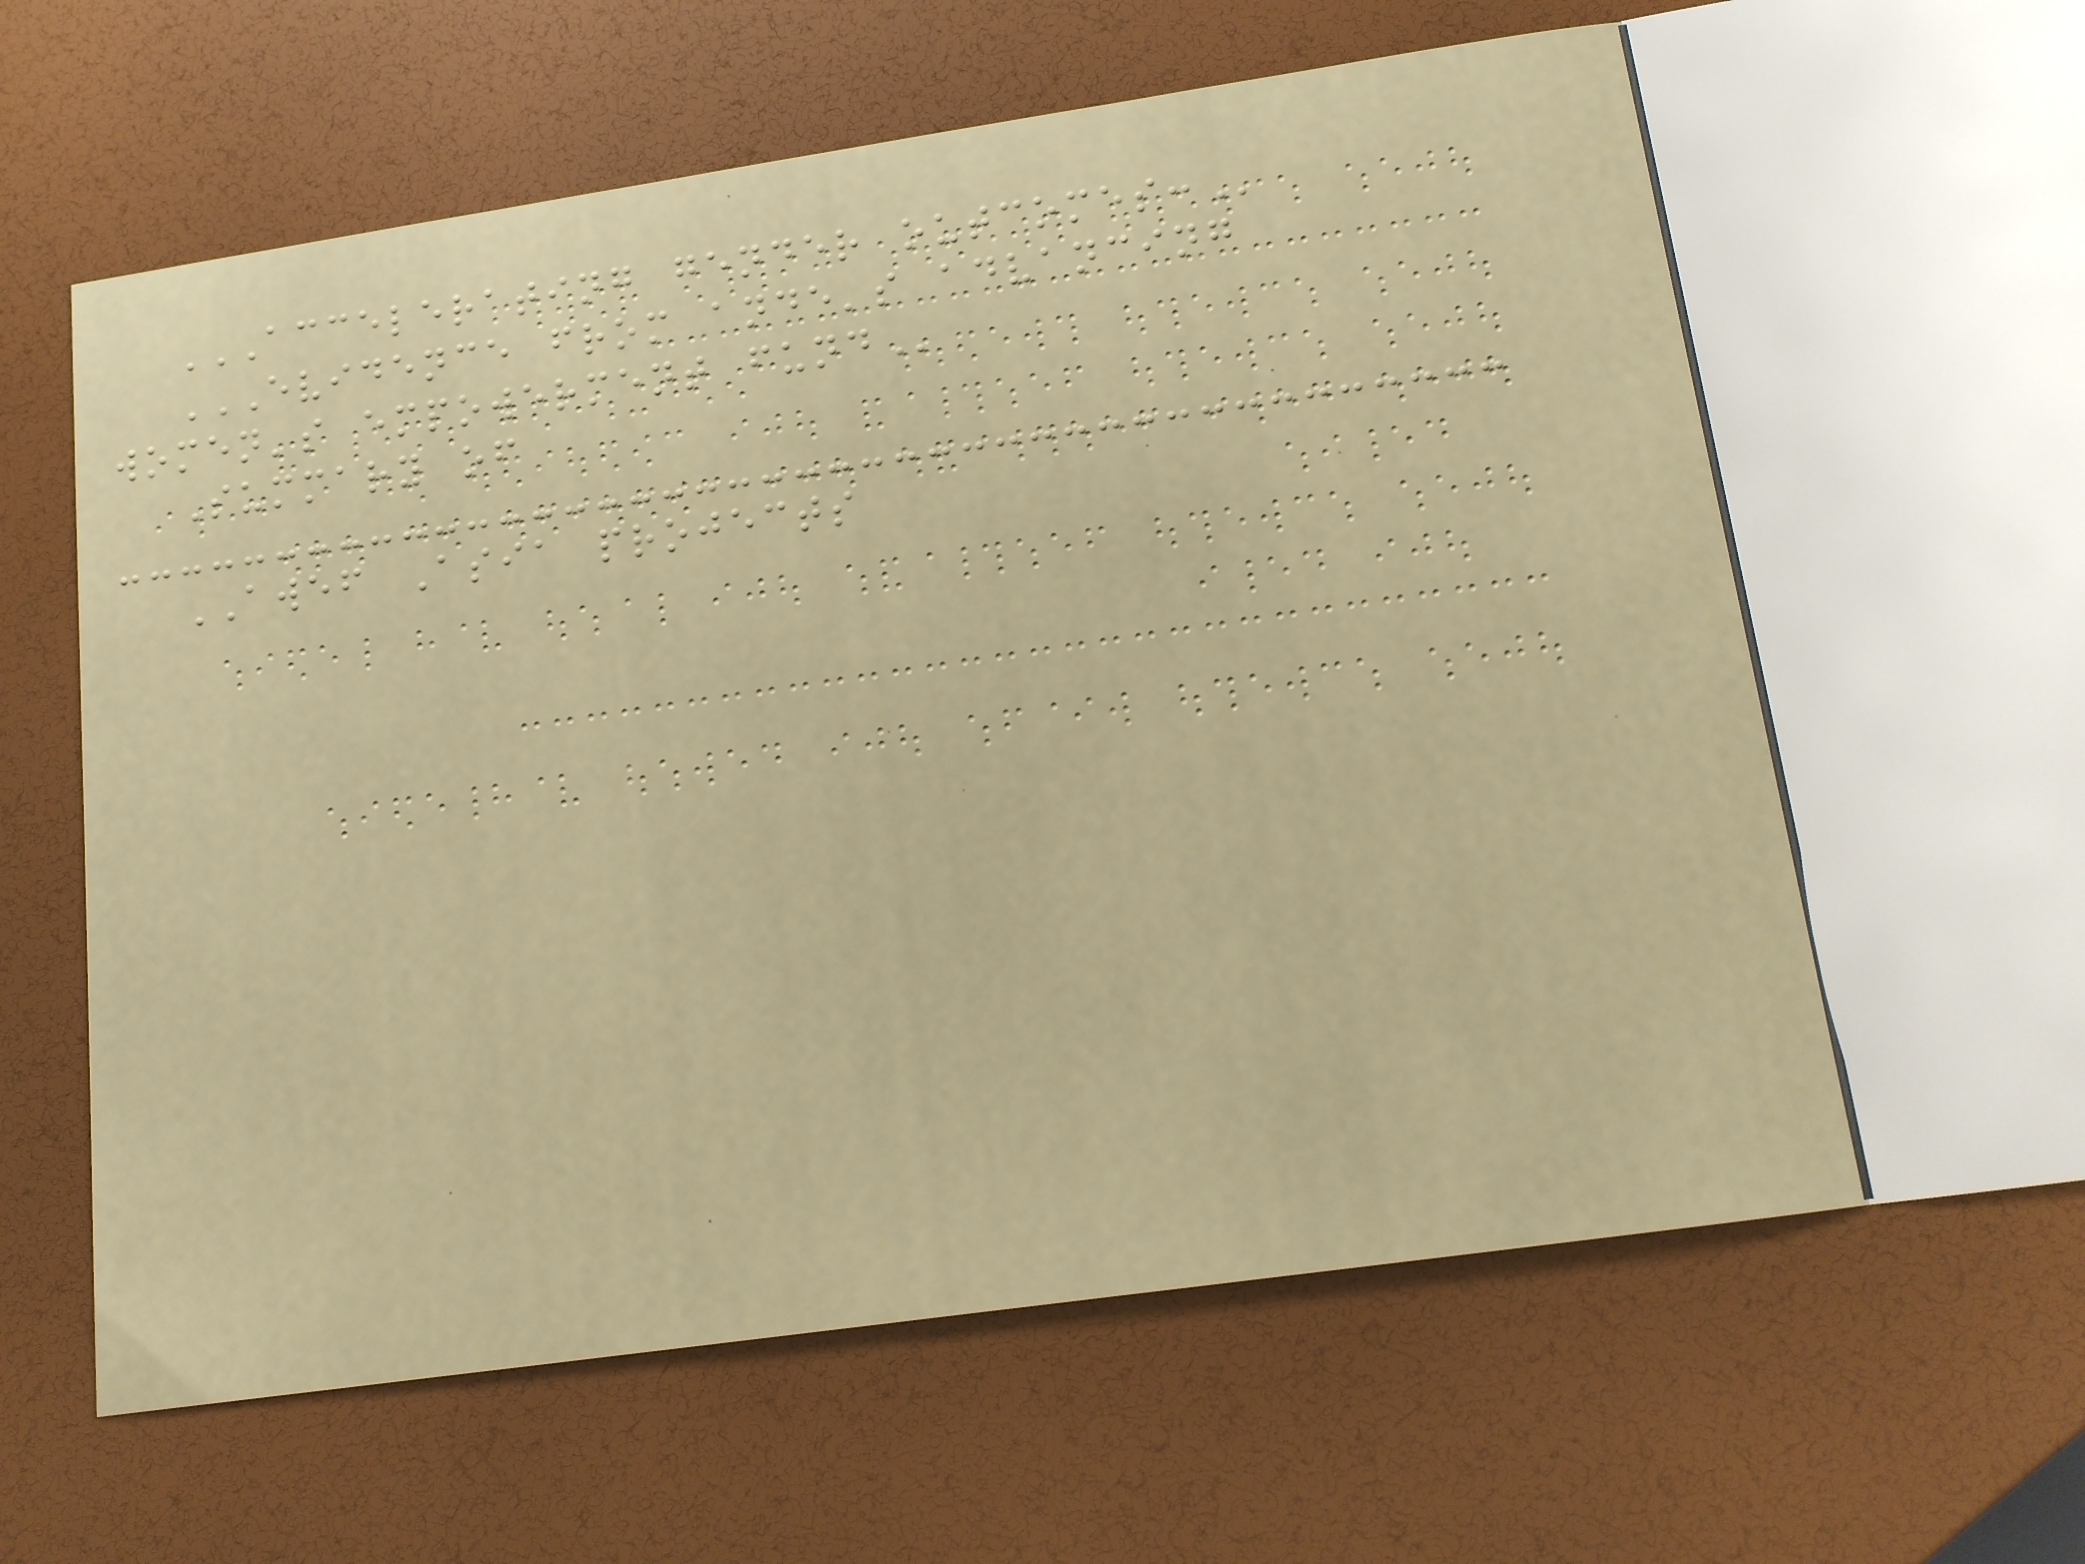ACCELERATING GENDER OUTCOMES:
EVIDENCE FROM ANDE'S ADVANCING
WOMEN'S EMPOWERMENT FUND
Summary of
AWEF Asia projects
